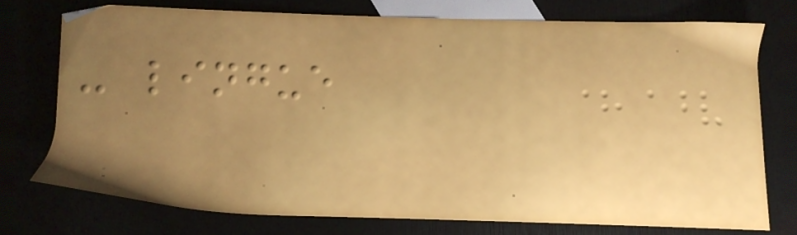- lingue
